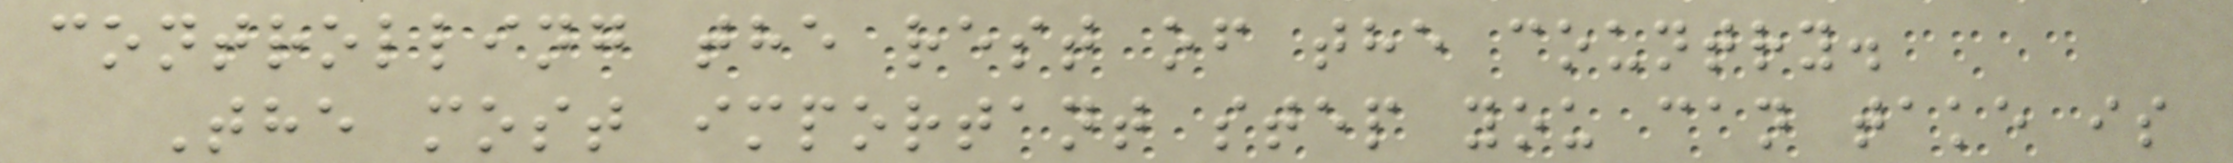controlling the rest of the country.
The most important step you can take is
